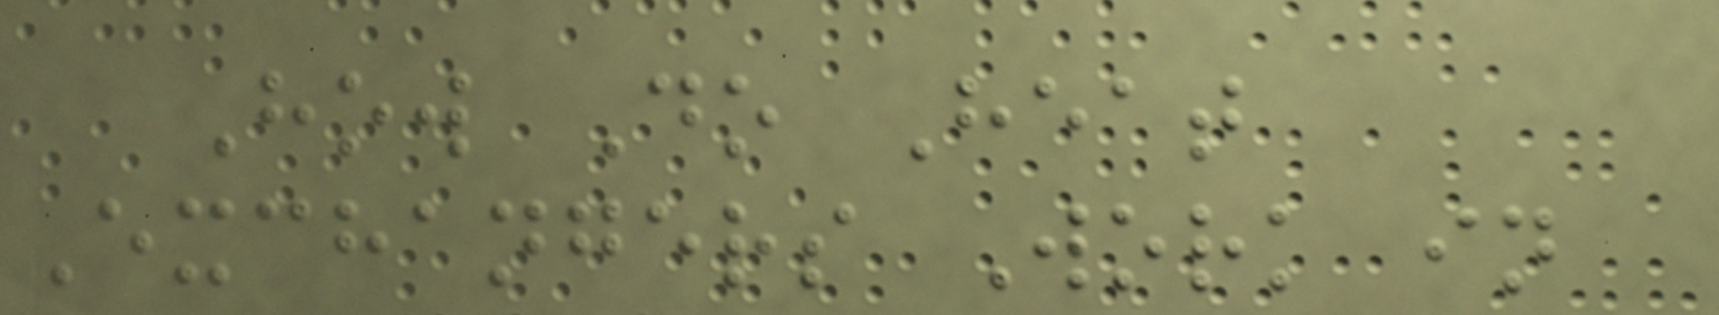How Do Heat
Exchangers Work in
